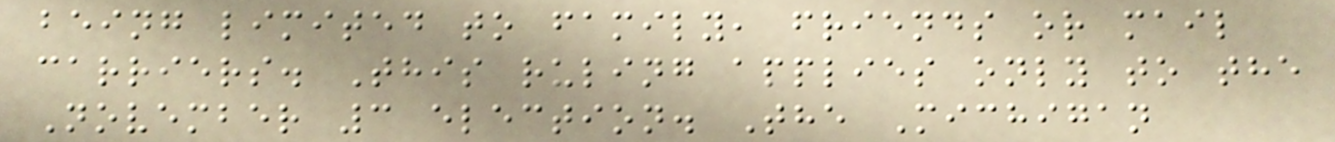being limited to family, friends or mail
carriers. This ruling applies only to the
November 3 election. The Michigan
